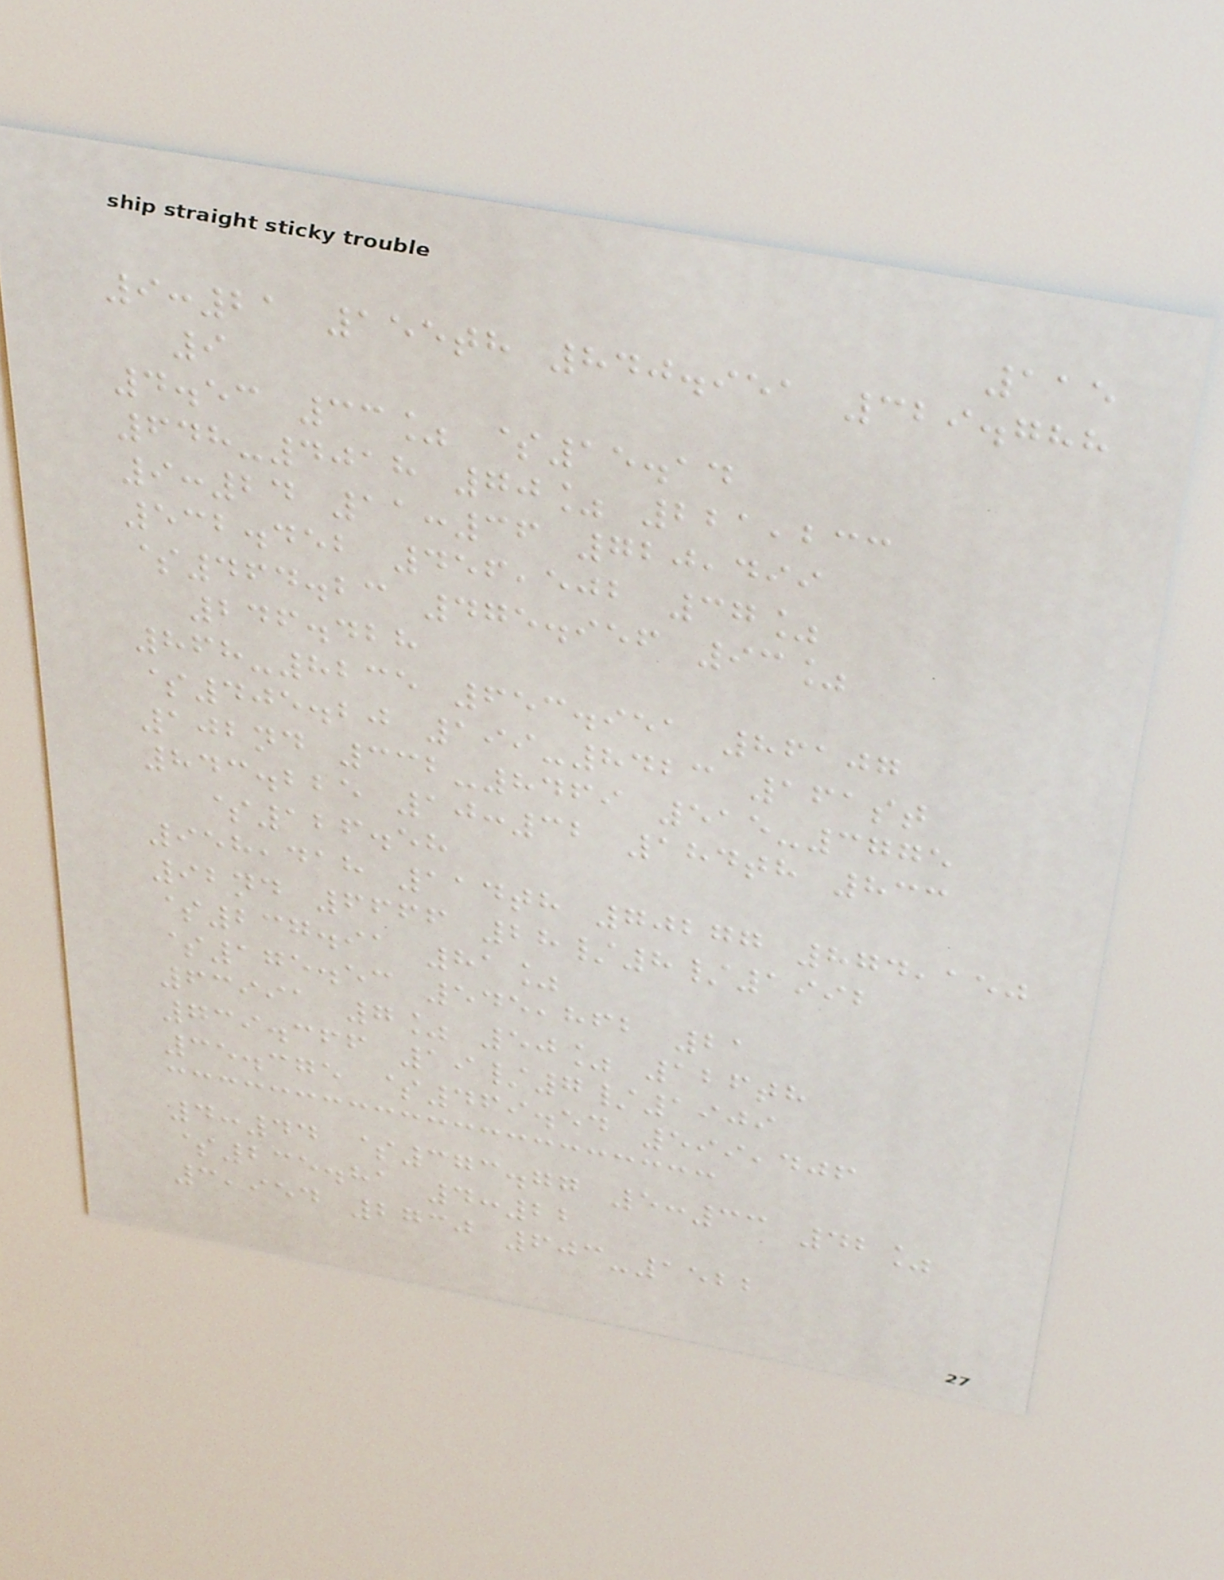115
9:21 155th 840.951 329.788
9
4.53 33% $15.14
648-4018 70% 221,233
9:24 11:36 720,499
532.452 456,502 37%
$464.23 475.956 93%
246.428
868-8235 653.951 86107
$405.20 199-8423 161st
102nd 332-8469 515-3775
843.225 10:32 184th 833
$126.58
958,418 114th 70277 874,150
92nd 6666 28/8/1992
$237.91 81%
$175.53 545,862 21
63991 7% 50% 126th
739.366 19/7/1909
35.375 $469.54 599,406
4:44 $373.77 5:33 42%
$235.81 4:22
3,954 2730 603-1522
